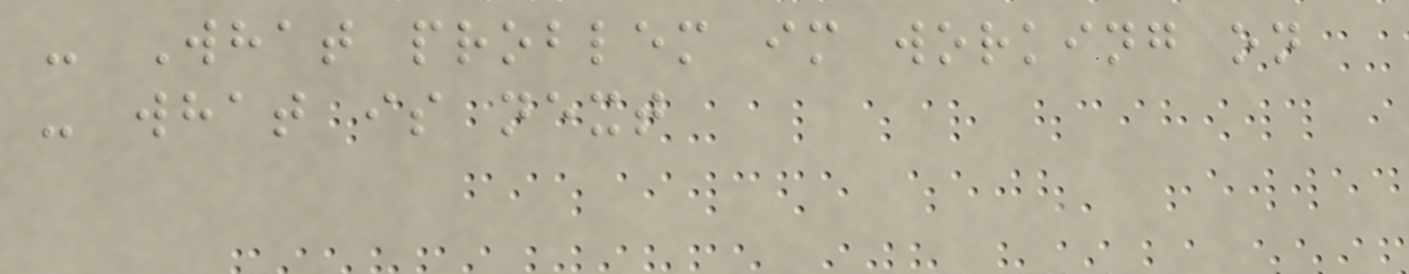- What problem im working on
- what is next
